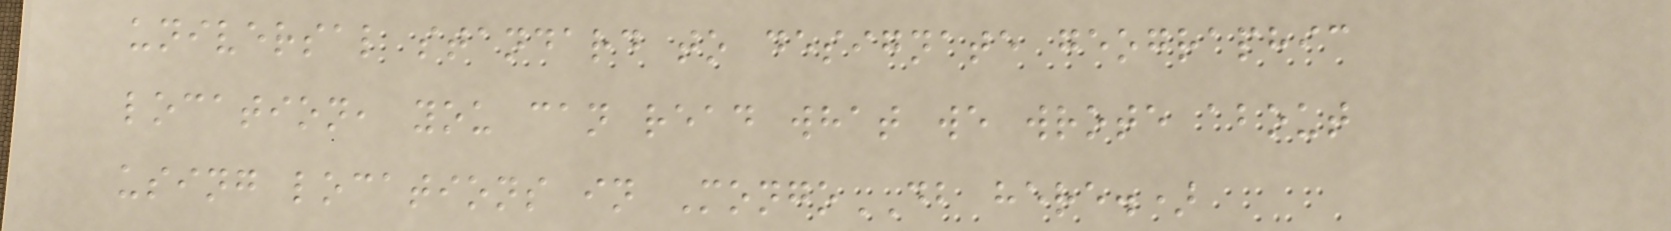universal standard to designate geographic
location, you can read what we wrote about
using locations in MongoDB here.)
